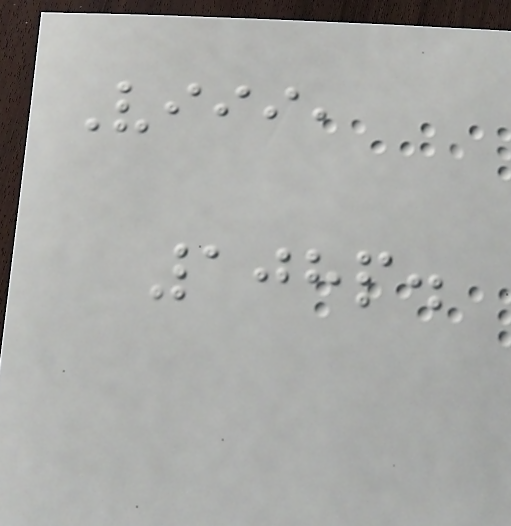Viii,
108p.
